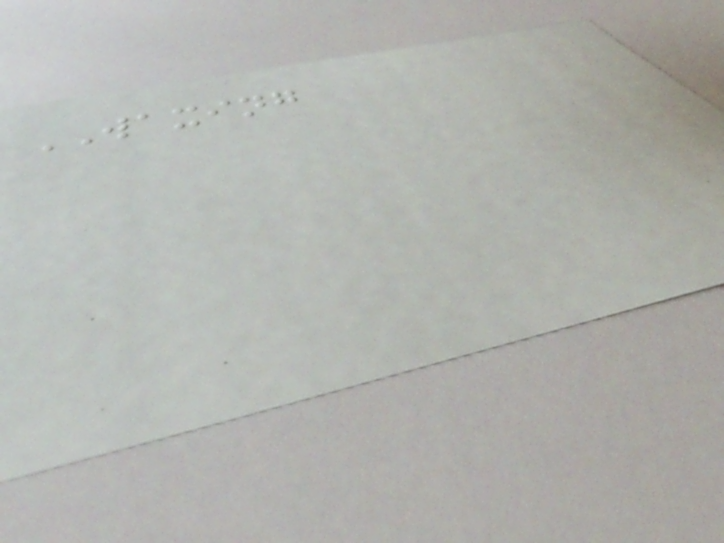WAXING
